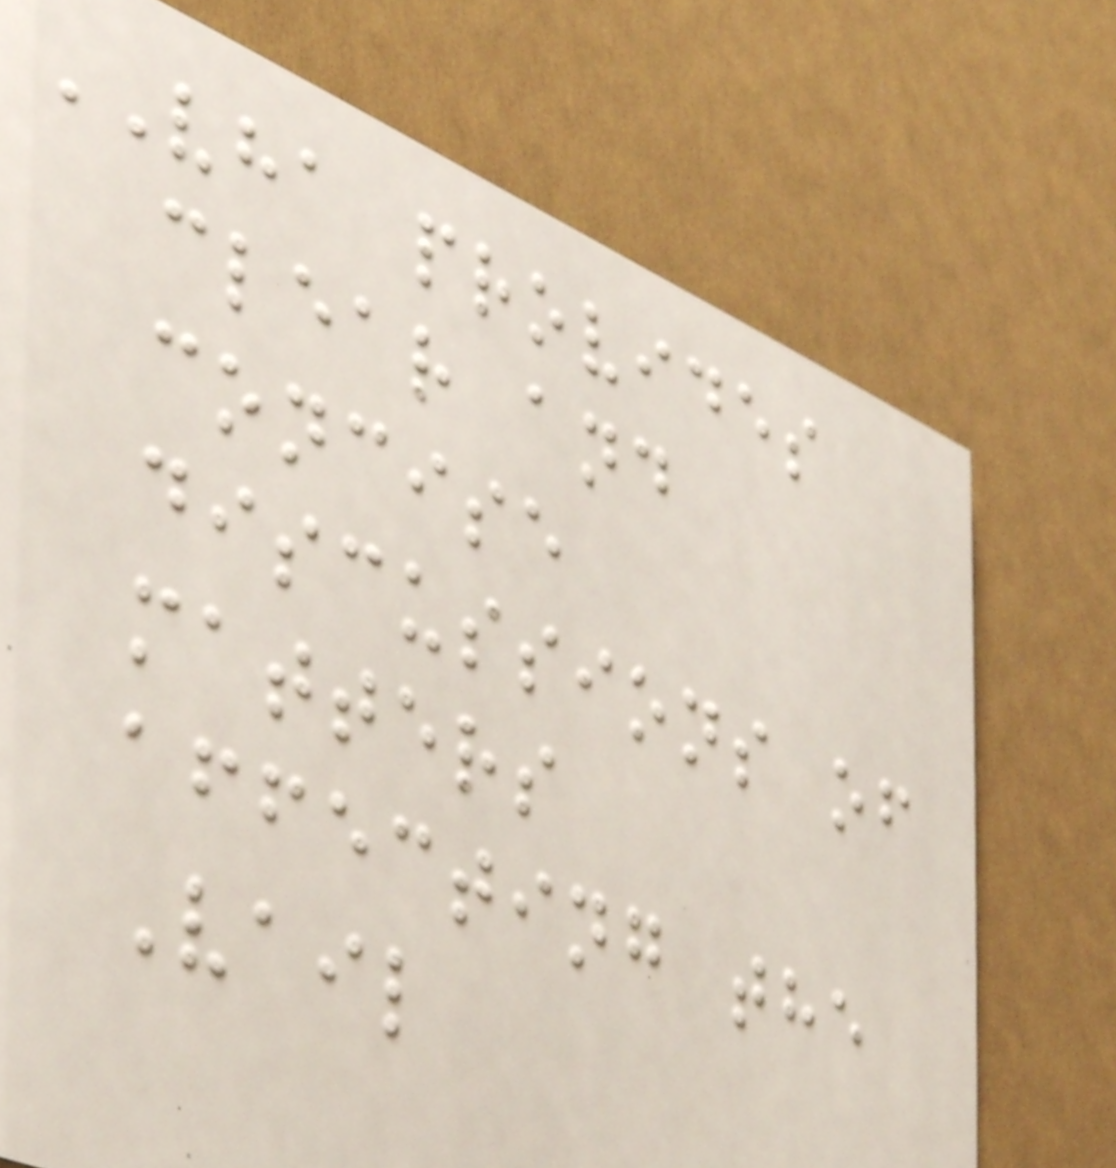VHA provides
clear and
concise
discussions of
matters
affecting the
Vail
